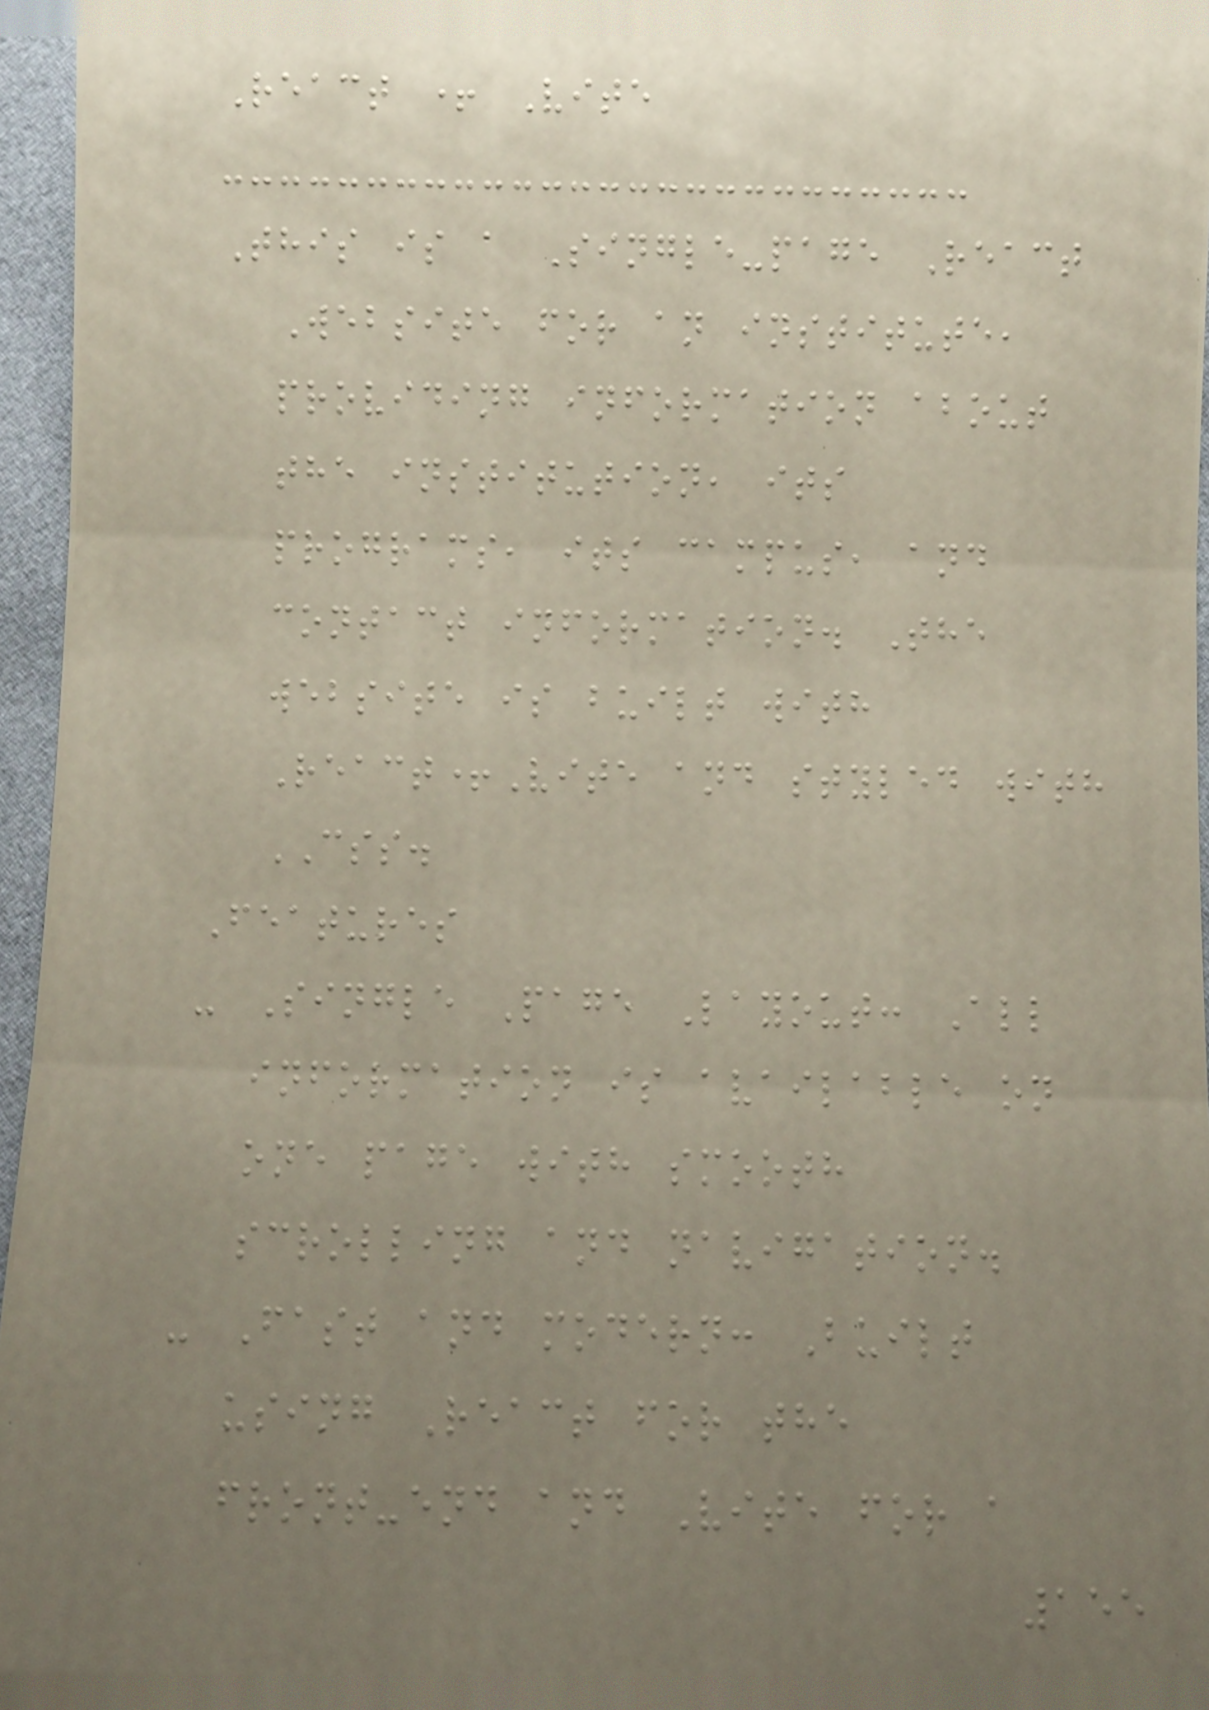React + Vite
This is a Single-page React
Website for an institute,
providing information about
the institution, its
programs, its campus, and
contact information. The
website is built with
React+Vite and styled with
CSS.
Features
- Single Page Layout: All
information is available on
one page with smooth
scrolling and navigation.
- Fast and modern: Built
using React for the
front-end and Vite for a
155
